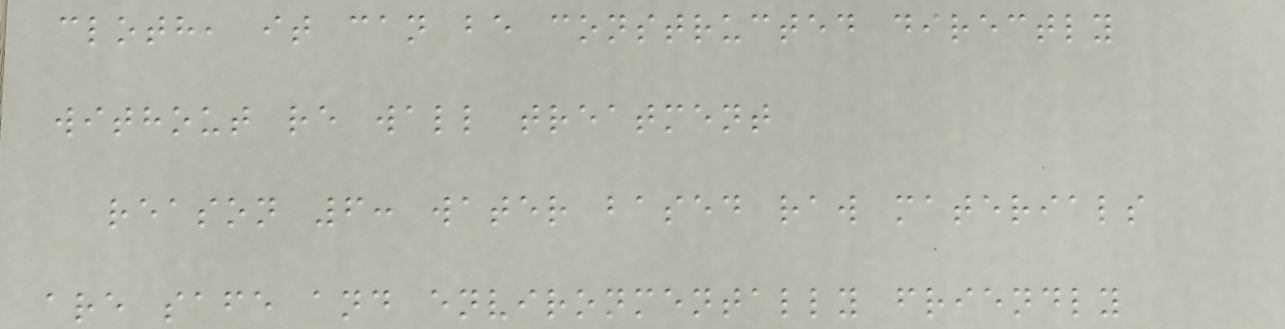cloth, it can be constructed directly
without re wall treatment
reason 6: water based raw materials
are safe and environmentally friendly
